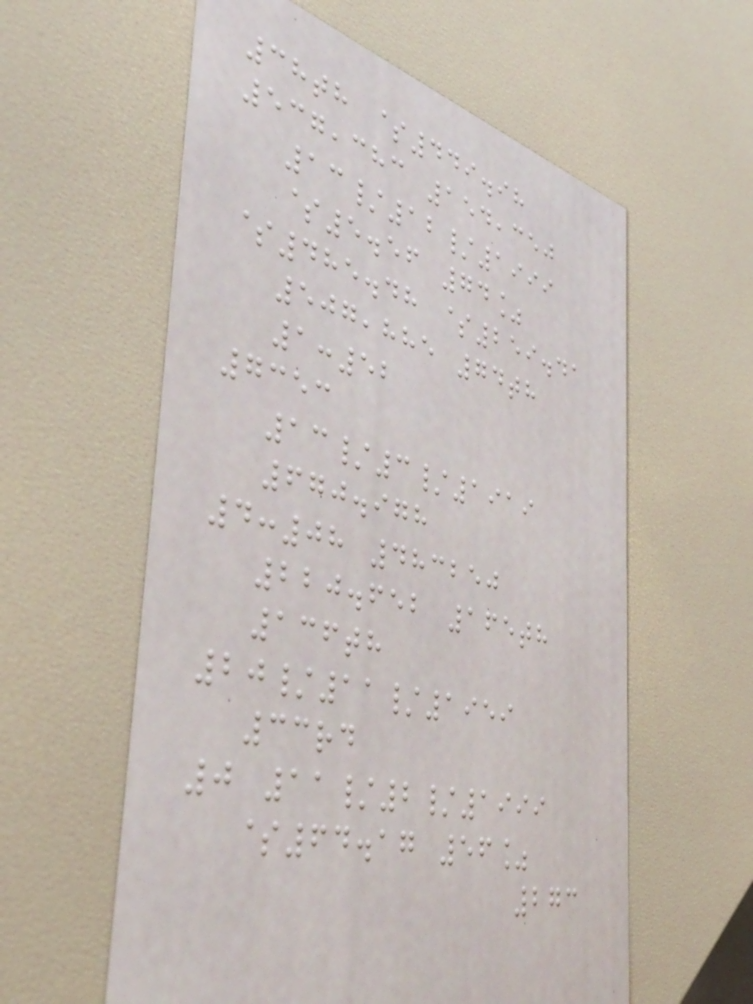38th $449.98
537,383 154,350
13/12/1999
$5.56 74%
$485.48 $259.41
507,885 74th
1:52
7353
13/3/1919
670.978
4:08 483250
220.652 165th
136th
20/11/1959
33rd
0 11/2/1999
$64.17 56%
273
